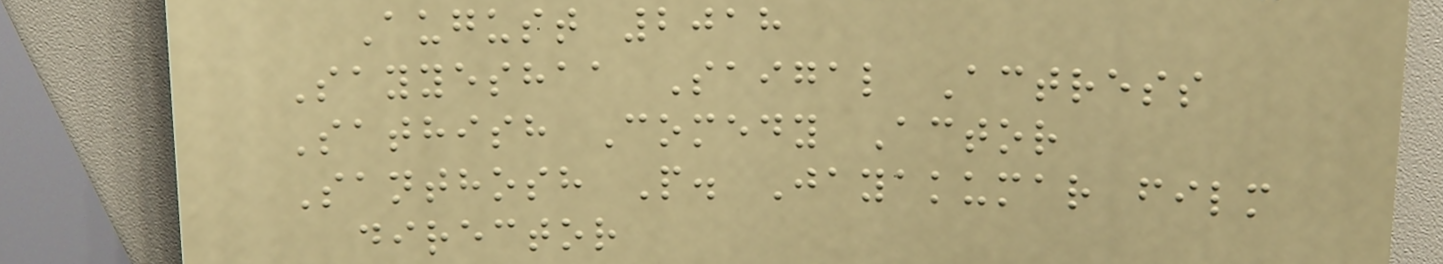August 2018
Sayyeshaa Saigal Actress
Sathish Comedy Actor
Santhosh P. Jayakumar film
director
